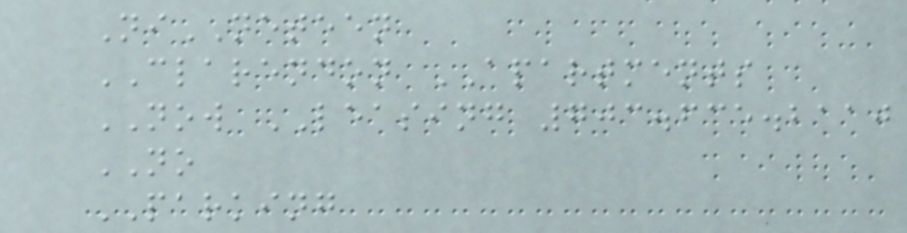NiNETEEN
CLARENDON APARTMENTS
NOW LEASING 703.635.2110
NO
PARKING
